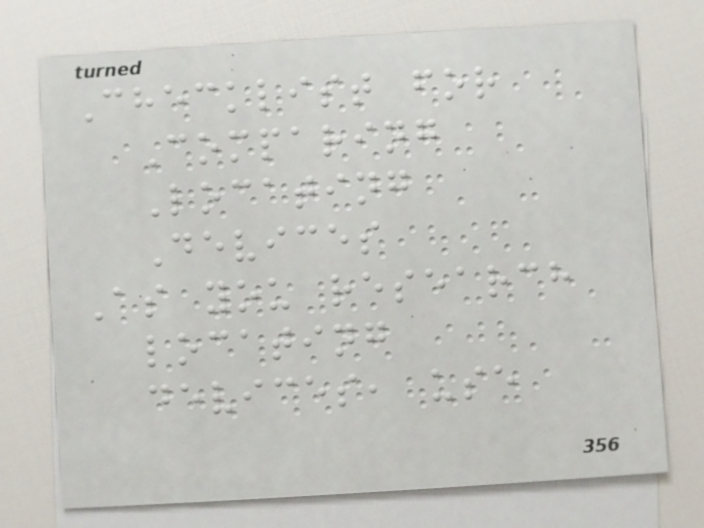Checklist for
Comparing
Locating
Devices
As you research
locating
devices, use
